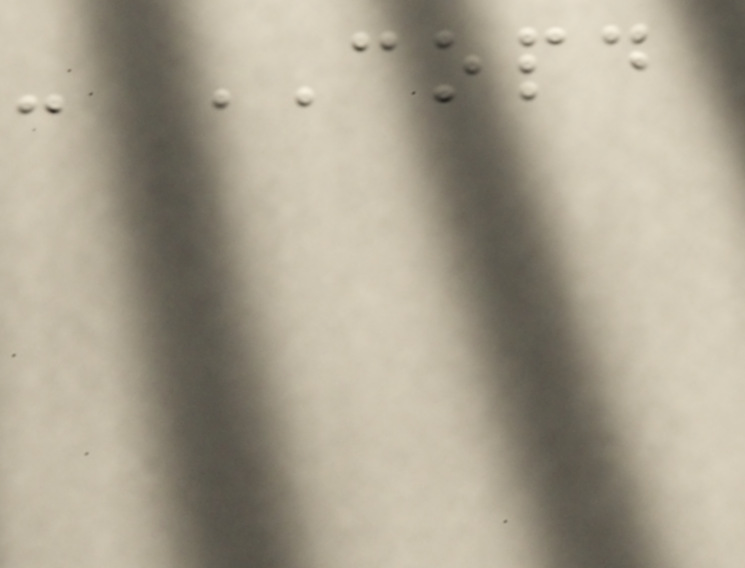- COPD
